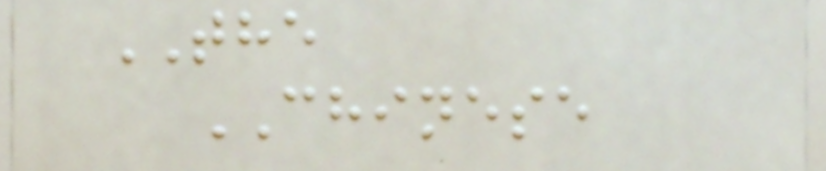THE
CHINESE
